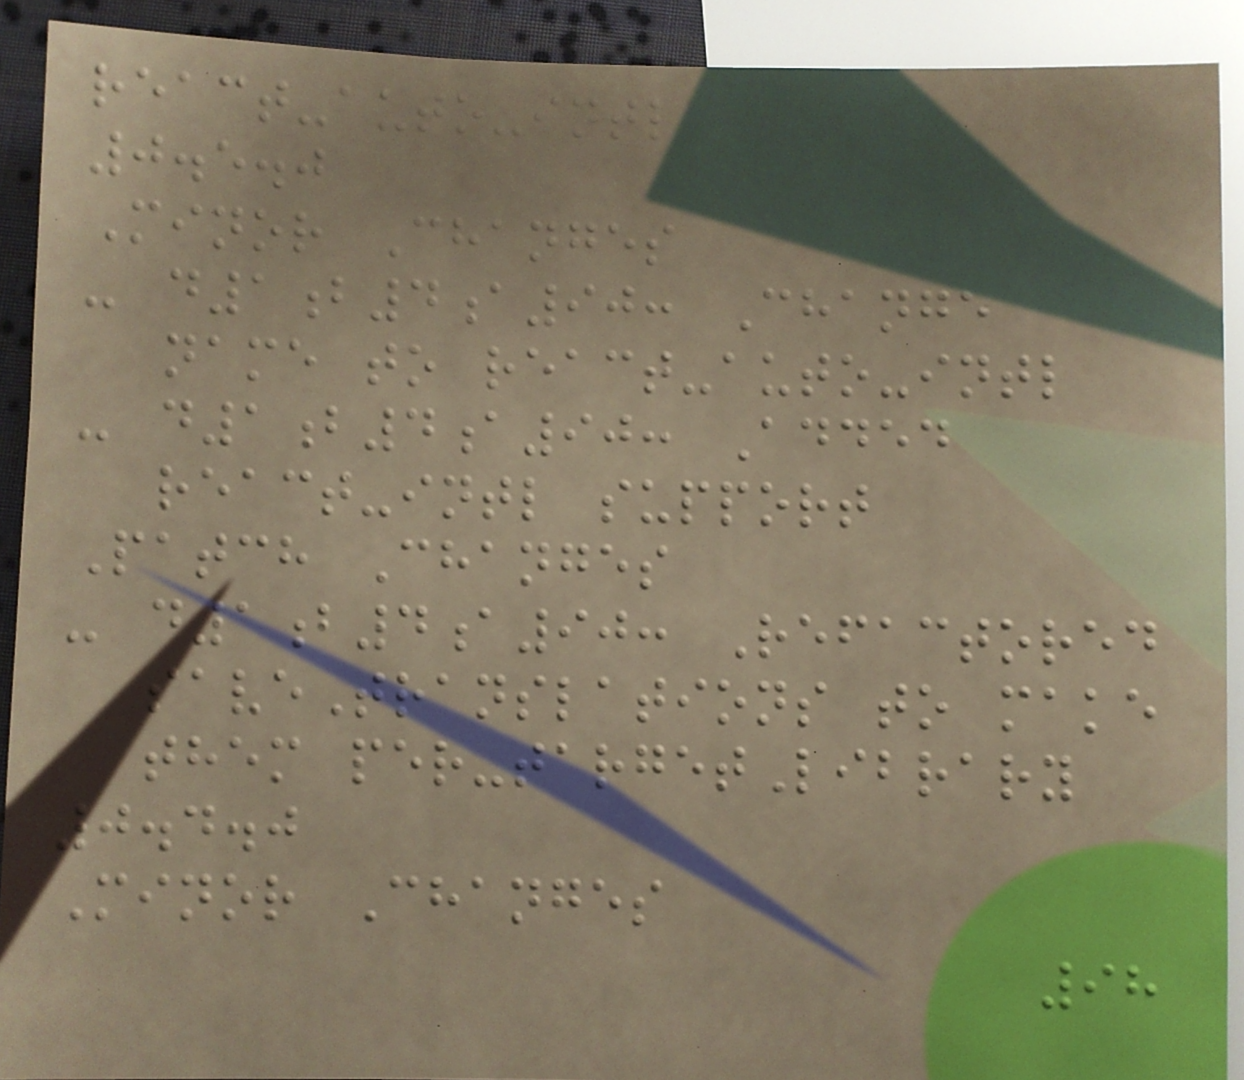react-auto-intl
0.5.0
Minor Changes
- d1b4a90: Change
name to react-auto-intl
- d1b4a90: Added
react-intl support
Patch Changes
- d1b4a90: Refactored
saveTranslations to make
them per-targetLibrary
0.4.0
Minor Changes
98
